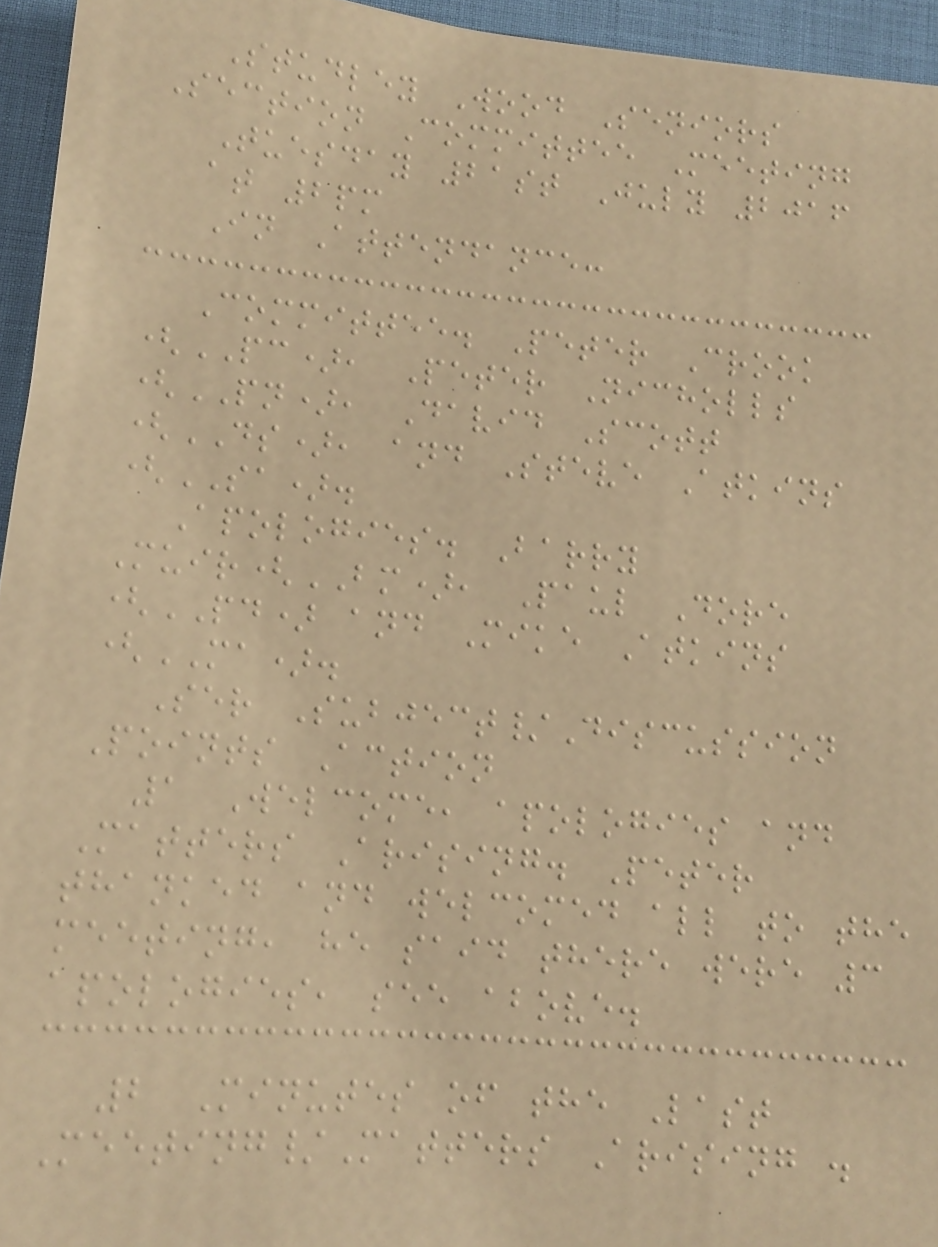Studley Wood Seniors
Section Committee Meeting
Tuesday 21st July 2016
at 2pm
In Attendance:
Committee. Peter Crook
(PC), Peter Nicholls
(PN), David Scott
(DS), and Steve Atkins
(SA).
Apologies. Barry
Muir(BM), Paul Dore
(PD) and Mike Atkins
(MA).
Ser Subject/Discussion
Points Action
1 Welcome, apologies and
Matters Arising. Peter
thanked and welcomed all to the
meeting, he said there were 3
apologies, see above.
2 Minutes of the Last
Meeting/Matters Arising .
